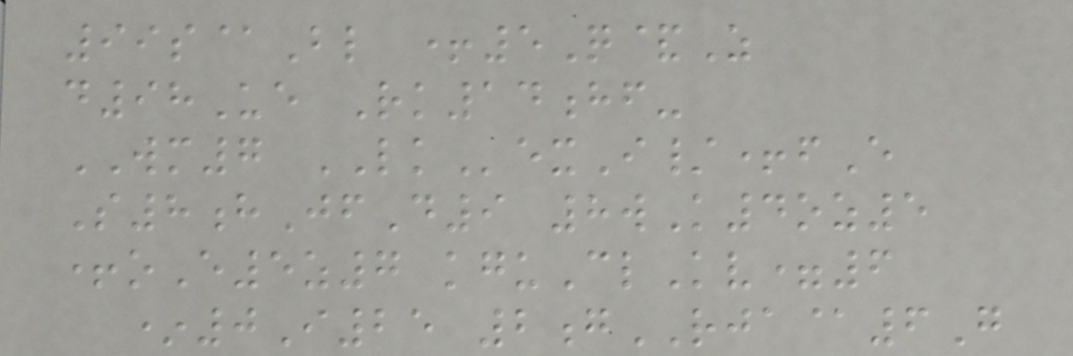99s@Bl +5Q&Z
d98Ue Rk14hf-
WM7 LKexI/+fE
S8hJfD9 8wK4oz5
+oE5z7 kguClKv=6
*0I25 2gRJA@6G
